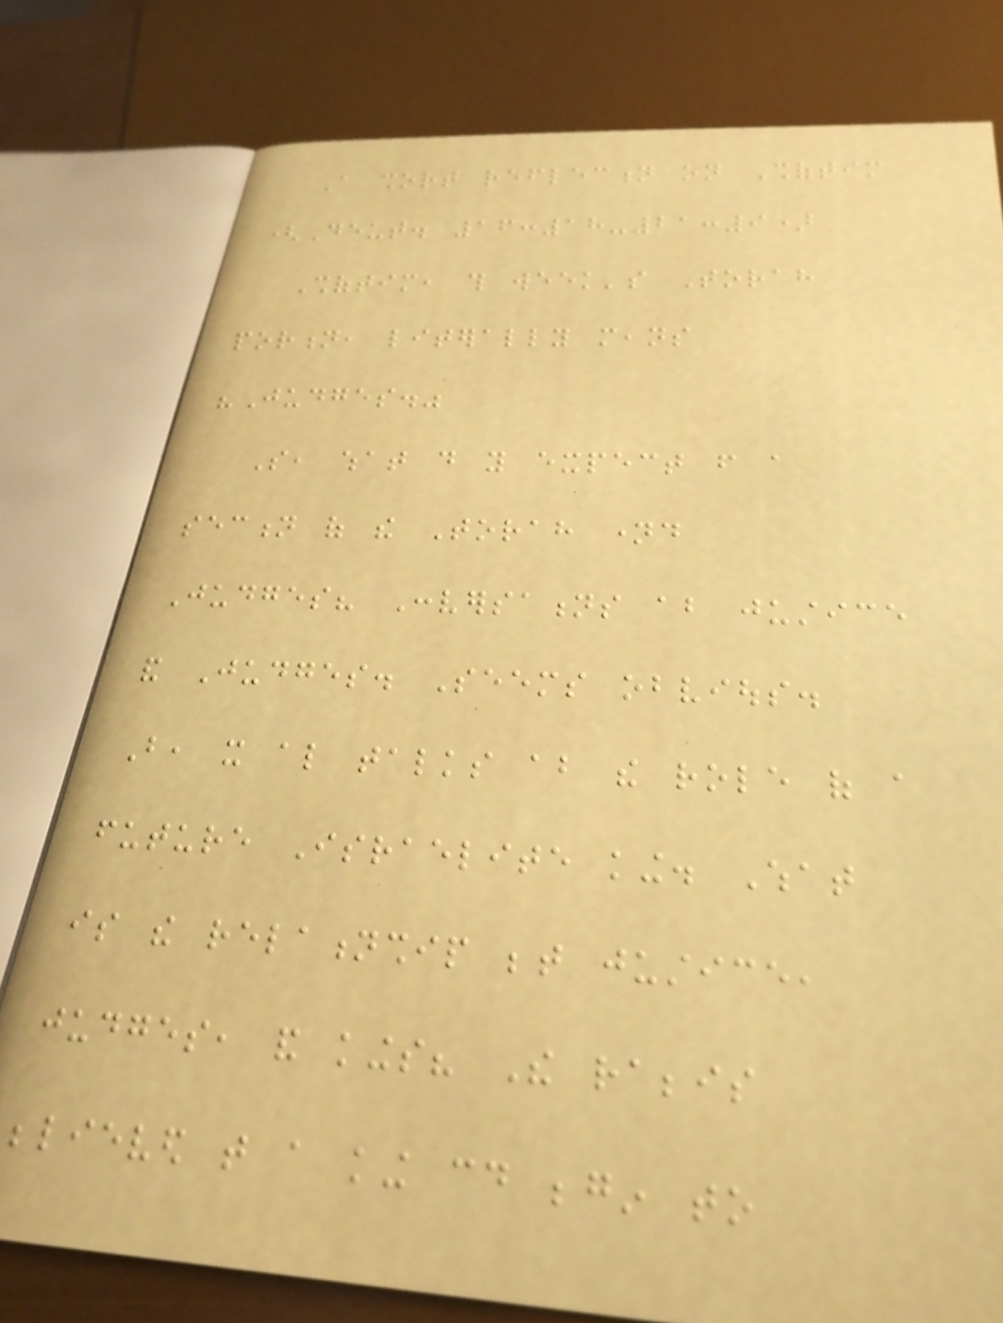A short reflection on Shoftim
(Deut. 16:18-21:9)
Shoftim, this week's Torah
portion, literally means
"Judges."
So, what do you expect from a
section of the Torah named
Judges? Conversations about justice
and Judges. Seems obvious.
But, it also talks about the role of a
future Israelite king. What
is the relationship between justice,
judges, and kings? The rabbis
believed that a king could begin to
